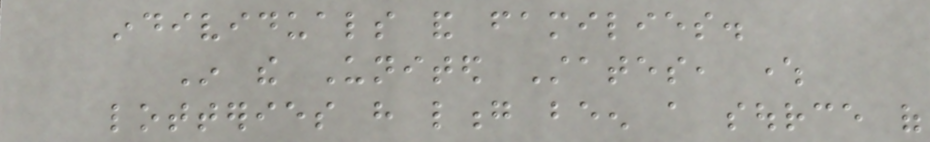individuals and families.
In the United States, where
lotteries have long been a source of
